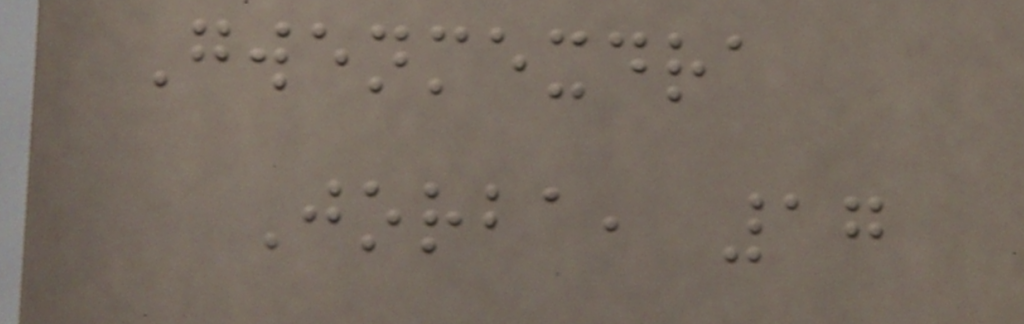Gwenmexdra
Jorba, 17
